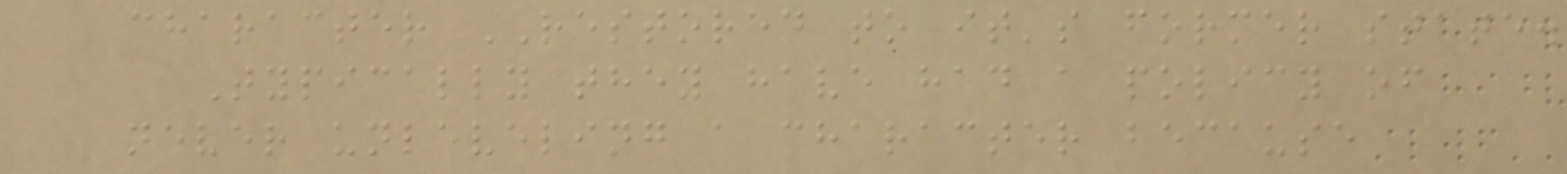character RESTORED to it's former state.
Typically they have had a policy of
never unleveling a character because
